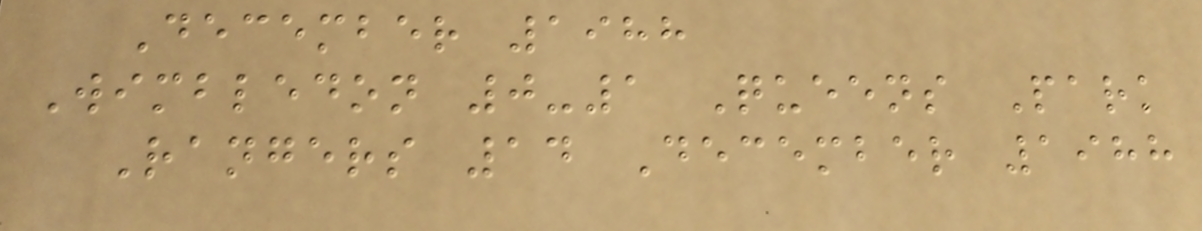December 1988
Wimbledon 0-1 Queens Park
Rangers 14 December 1988
